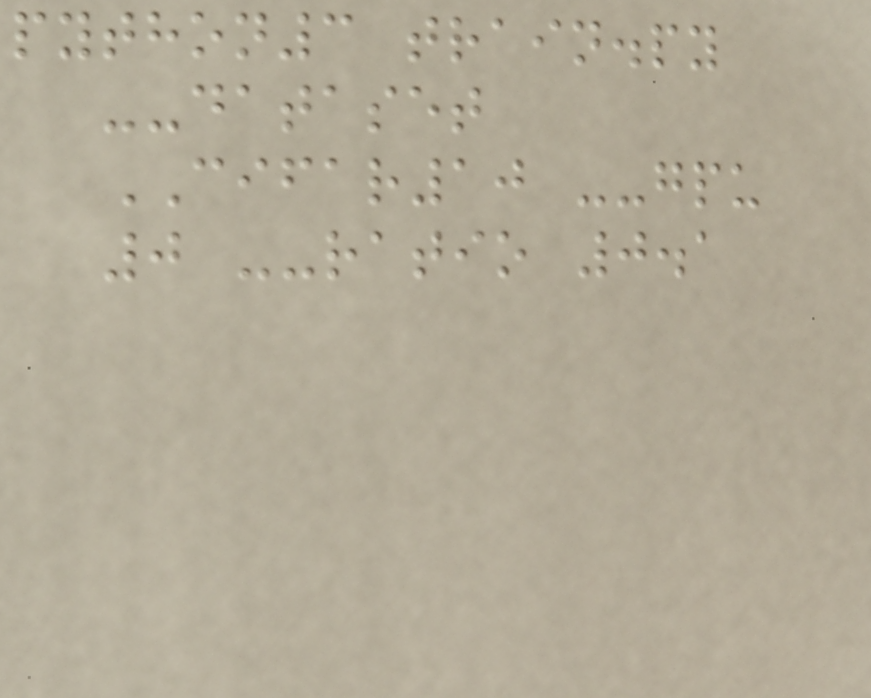python3 train.py
--dataset
CIFAR10 --gpu
0 --ratio 0.1
